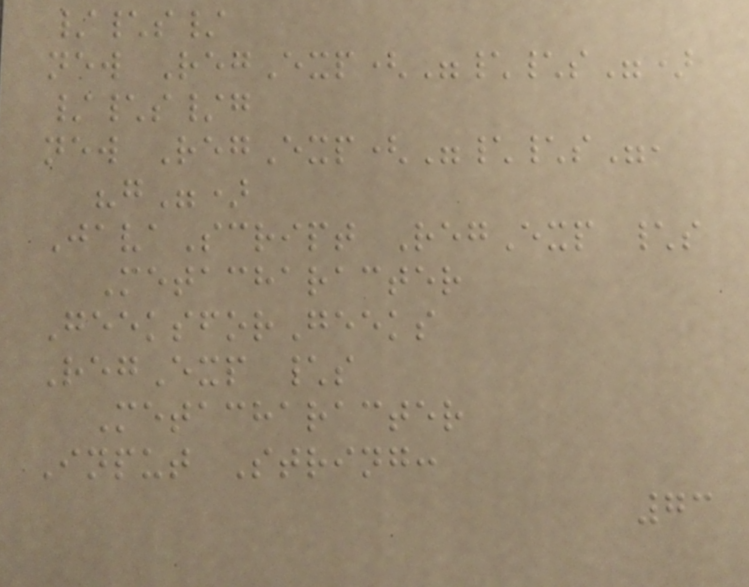/\s/
new RegExp("\\s")
/\s/g
new RegExp("\\s",
"g")
JavaScript RegExp \s
Metacharacter
GeeksforGeeks
RegExp \s
Metacharacter
Input String:
73
